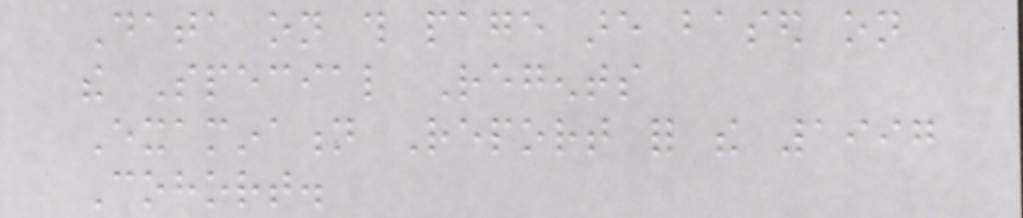Data on this page are based on
the Special Regents
Examination Report for the 1997
Cohort.
